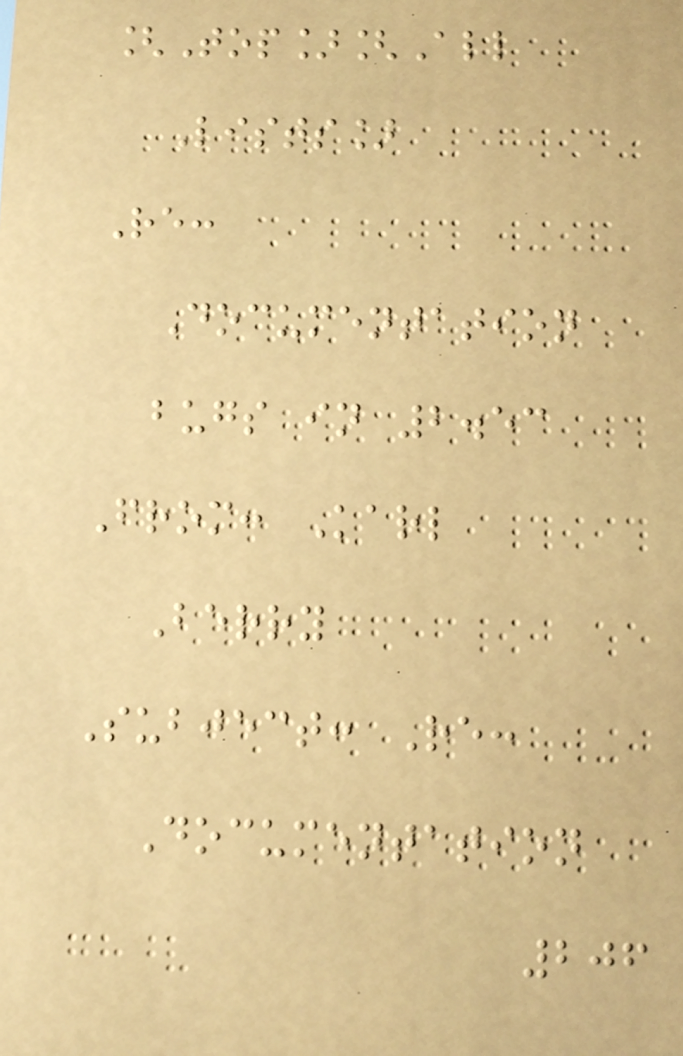[Top][All
Lists]
Re:
Documentation
bugs in 2.53
From: Karl
Berry
Subject: Re:
Documentation
206
